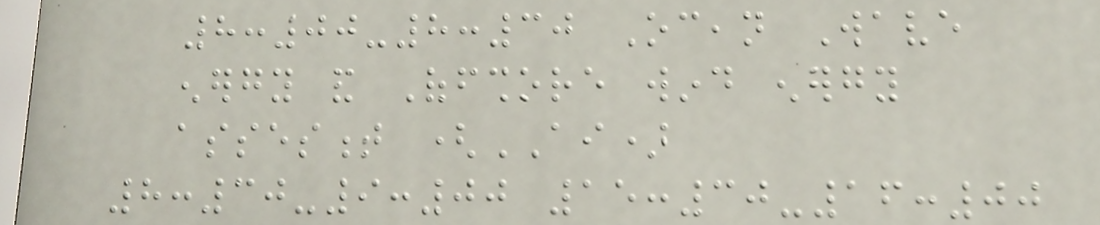8:00-8:30 Ocean Wave
energy and Offshore wind energy
assesment (AI)
8:30-9:00 15:30-16:00
